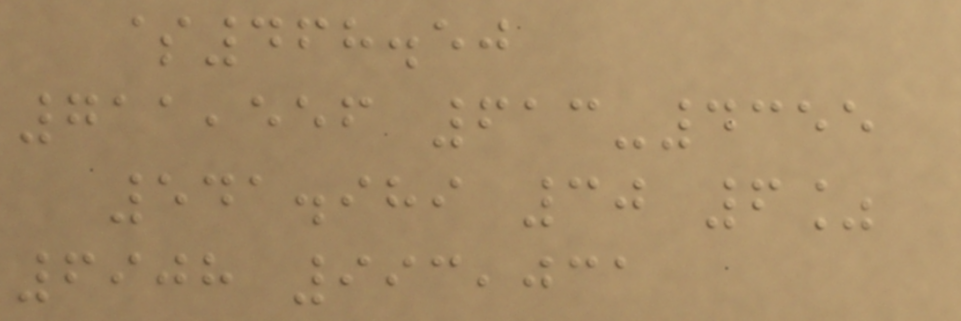$468.50
711,556 613-4355
541.989 30 6%
6908 993,031
